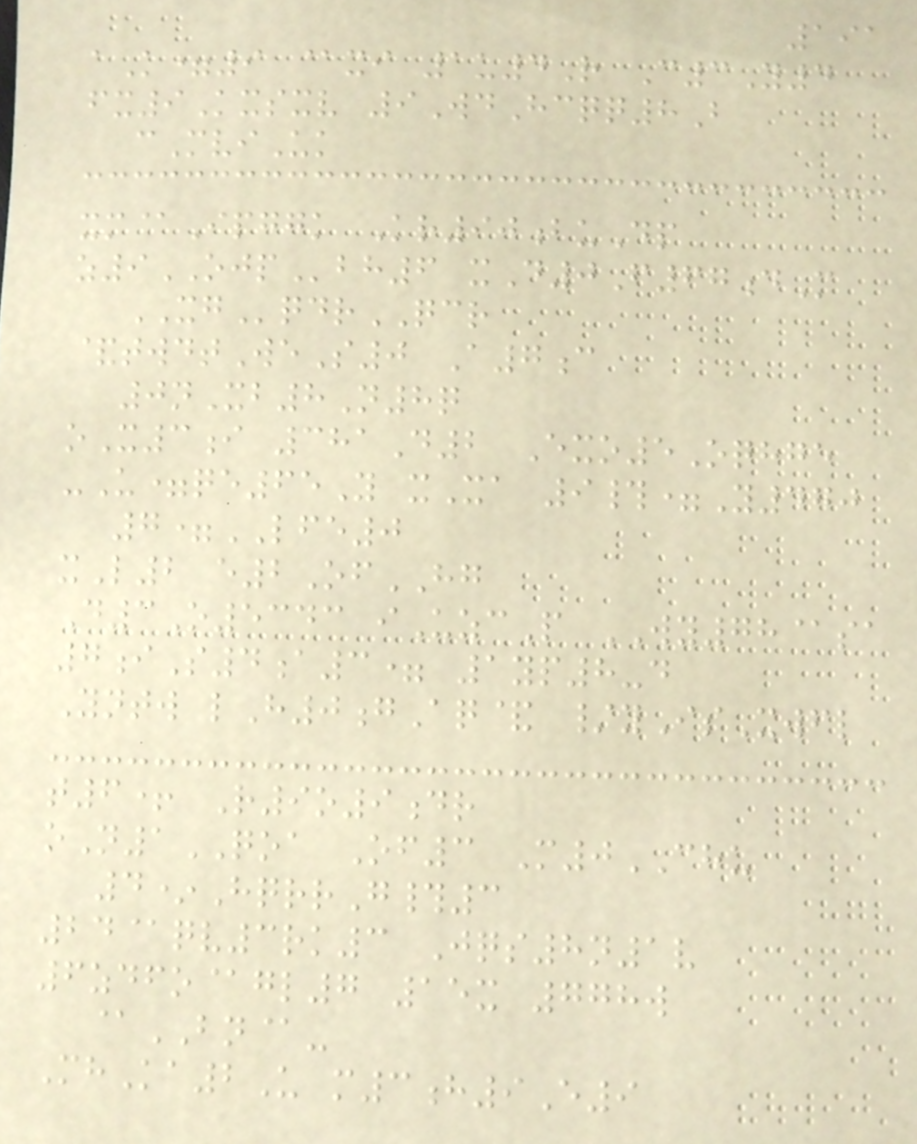191
aK=9 @xi 1u4R C3Y4
fx9Kxsxv 9WdHcqq8B
cMviUk
xm@Ipggk Kr90buDp
z9OJPbh6 xD0F67dM
XGqdrQCR
&twdtWeS0 A7c
0nXb8N8q
oX3i 381D2 Exo5Oqhge
-U=qe65Y xXa 9#=Y470
7=LFE0
xL2 e2OfHG
D3O5343 iUzcP WY78@sa
7iS4a3= 1yp8-d
Yntw lH0gAq& /yIsXwfl
t6+ R9o9dr
oN1QOA Of3 M0CHU
4*HqrrG#3
24@qv3rk3 Jqs8n1v
6zdfo@gl7 15x 778w
@BN@-
MhKa2U m3h9E9
